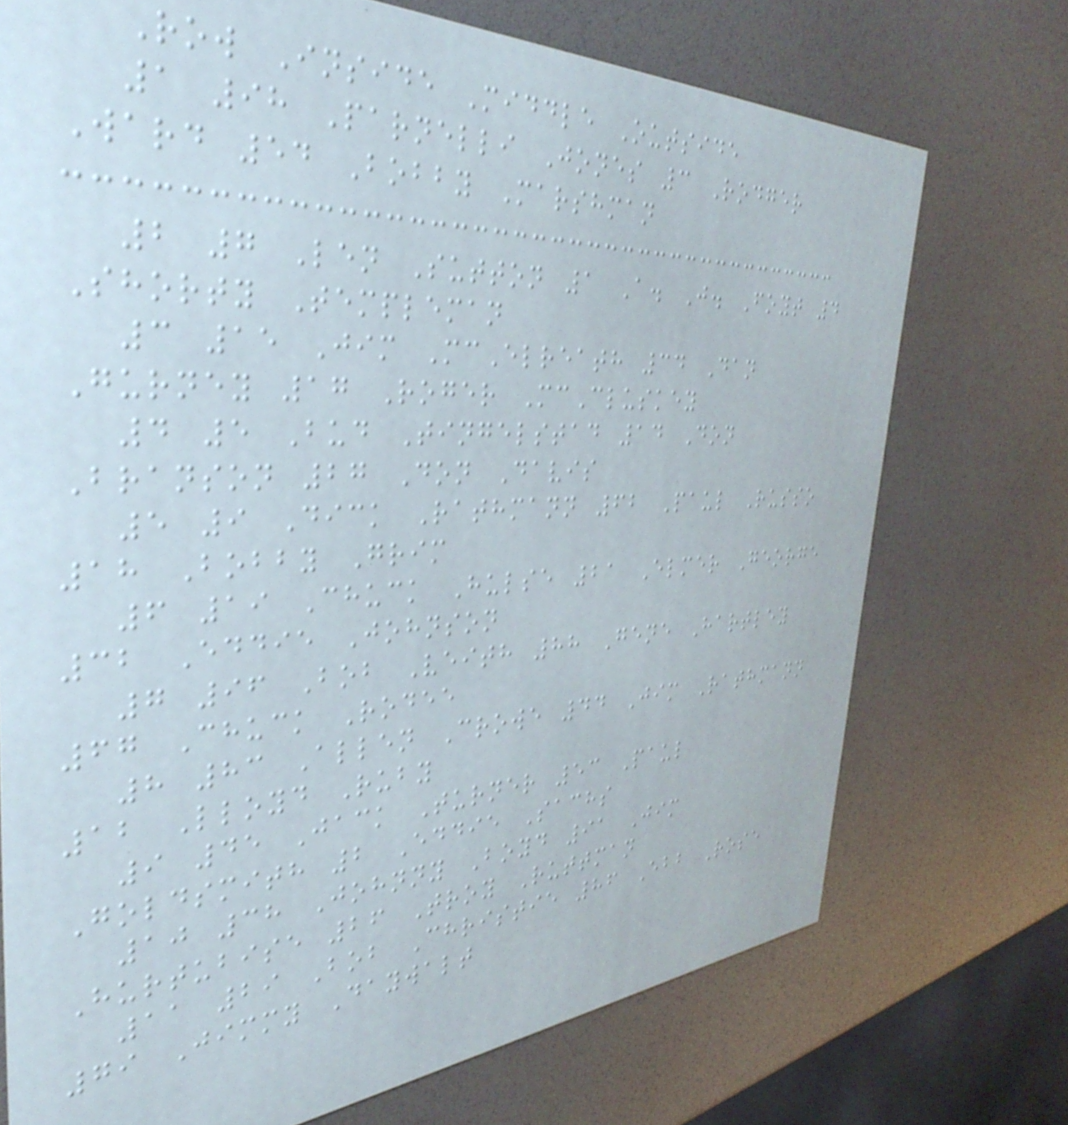Row Inside Middle Outside
1 98 Parnelli Jones 3 Rodger
Ward 54 Bobby Marshman
2 7 Len Sutton 1 A. J. Foyt 4
Shorty Templeman
3 15 Jim McElreath 34 Dan
Gurney 17 Roger McCluskey
4 5 Bud Tingelstad 14 Don
Branson 27 Don Davis
5 9 Dick Rathmann 62 Paul Russo
18 Bobby Grim
6 19 Chuck Hulse 21 Elmer George
32 Eddie Johnson
7 96 Bob Veith 88 Gene Hartley
67 Chuck Rodee
8 83 Allen Crowe 44 Jim Rathmann
12 Lloyd Ruby
9 45 Jack Turner 53 Paul
Goldsmith 2 Eddie Sachs
10 38 Johnny Boyd 91 Jim
Hurtubise 26 Troy Ruttman
11 29 Bob Christie 86 Ebb Rose
79 Jimmy Daywalt
